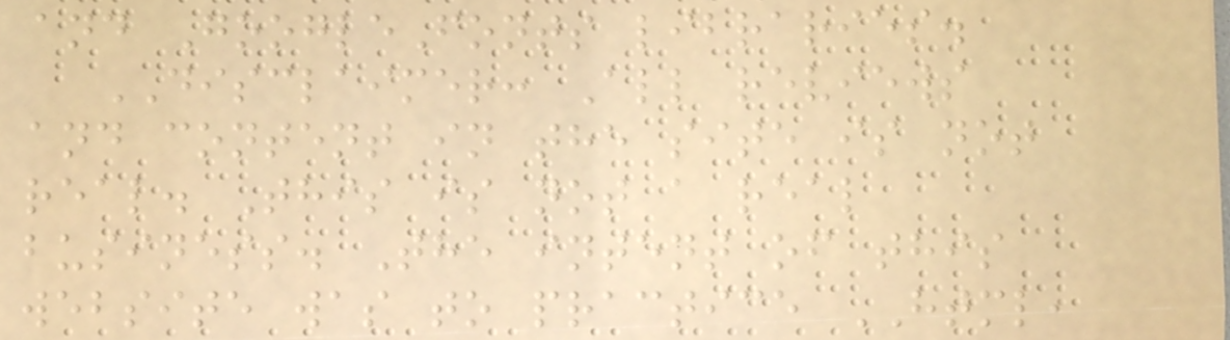and GoogleFonts libraries.
DISCLAIMER: All reviews
and content in the site is not
real. This is not a real
business. The intent of this
website was to practice HTML,
